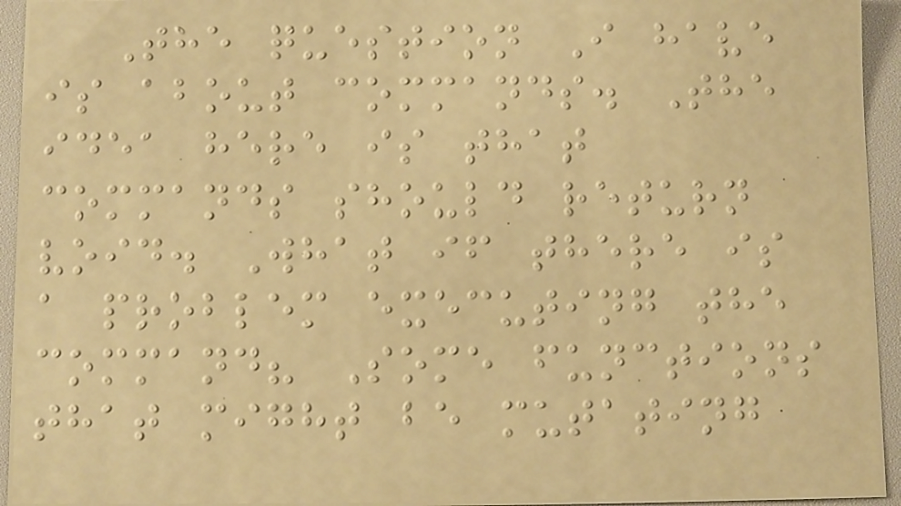The question I have
is about commands. The
idea here is that
commands should return
void. What if there is
a problem executing the
command? Some functions
that might be mutating
